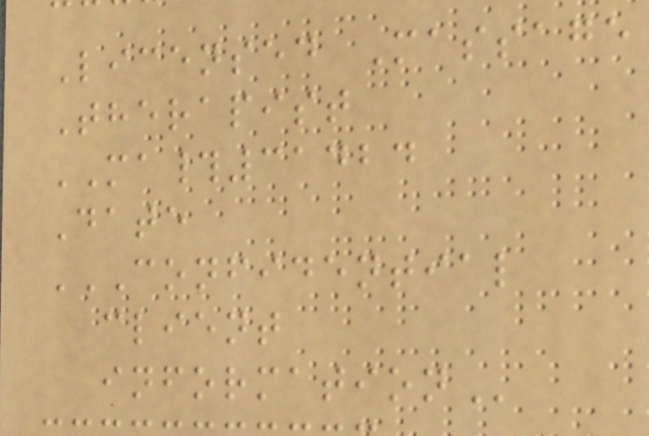Licensed Massage
Therapist
MA#31424
Date
CONFIDENTIAL
CLIENT
INFORMATION
